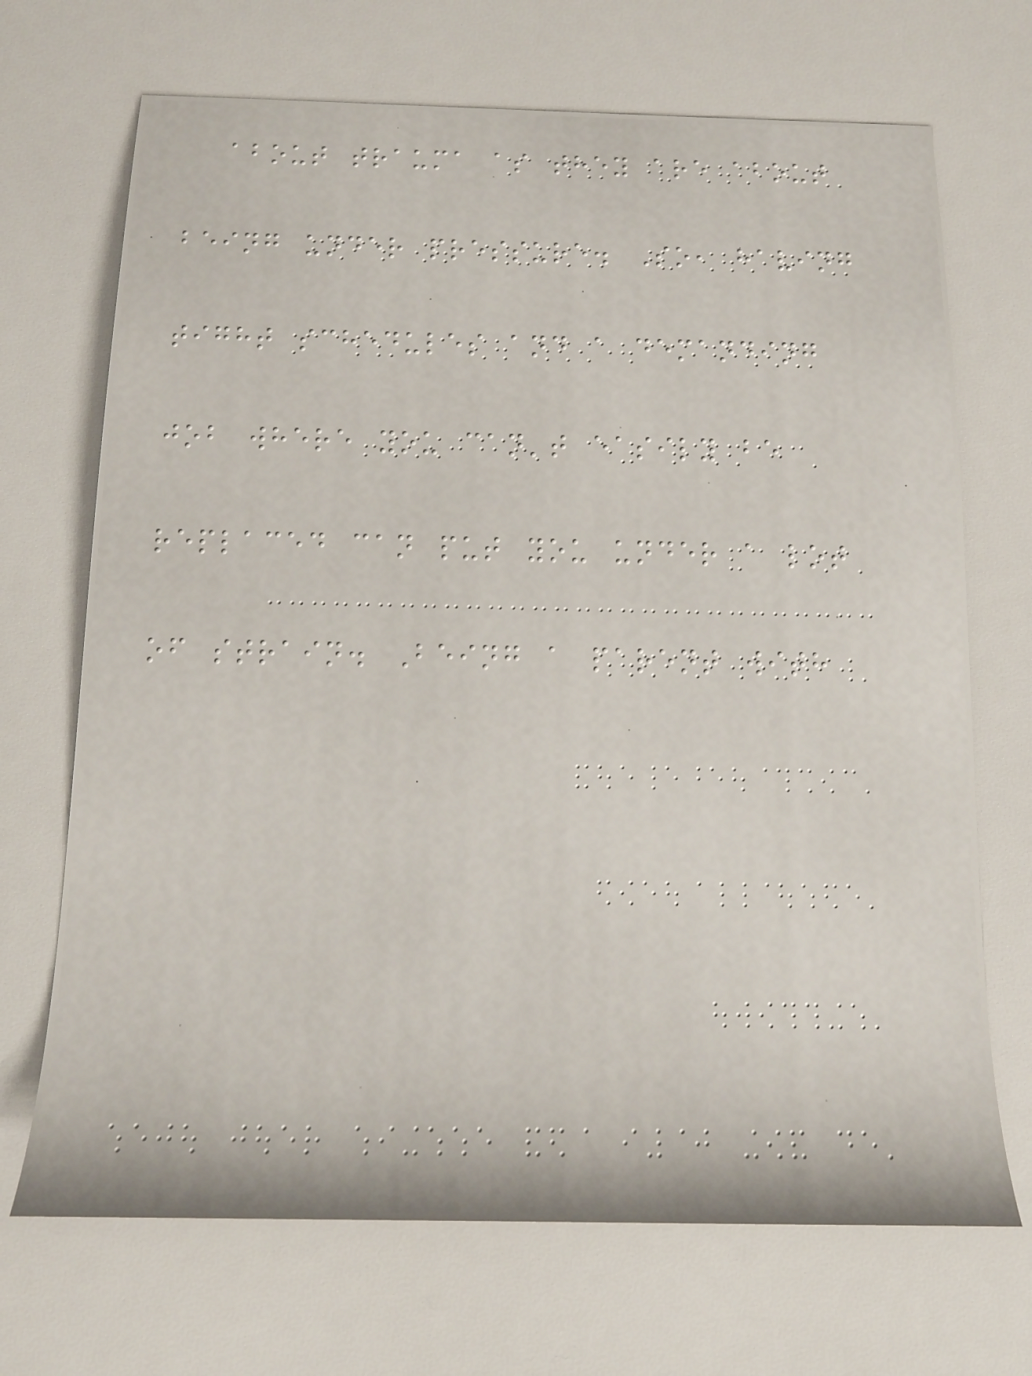about trauma as they are about
being under pressure. So, having
tight schedules and a demanding
job where you can't easily be
replaced can put you under a lot
of strain. Being a parent with
